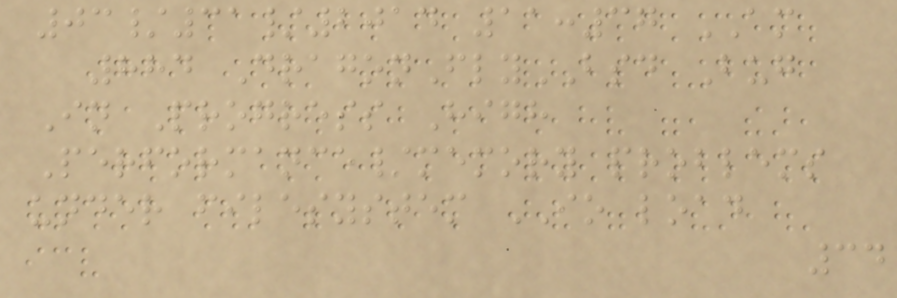03/31/2014 11:37 AM
884 DragonFlyBSD Bug
In Progress High
Performance/memory problems
under filesystem IO load
34
